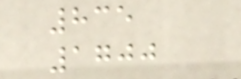835
1700
